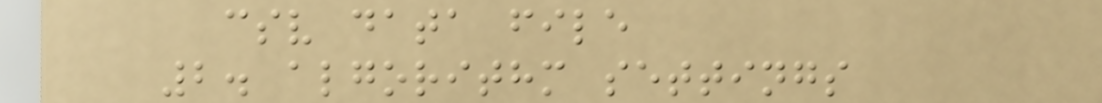csv data file
2. algorithm settings
